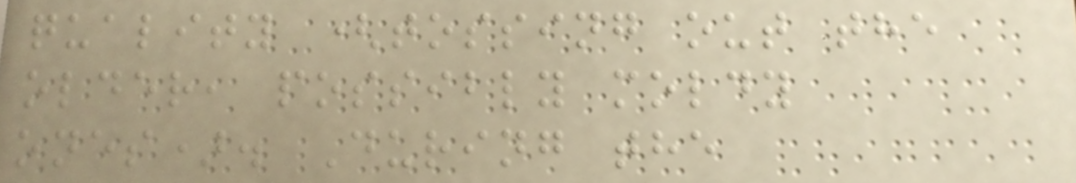quality (tossing out the
older, possibly moldy
ones). During the
